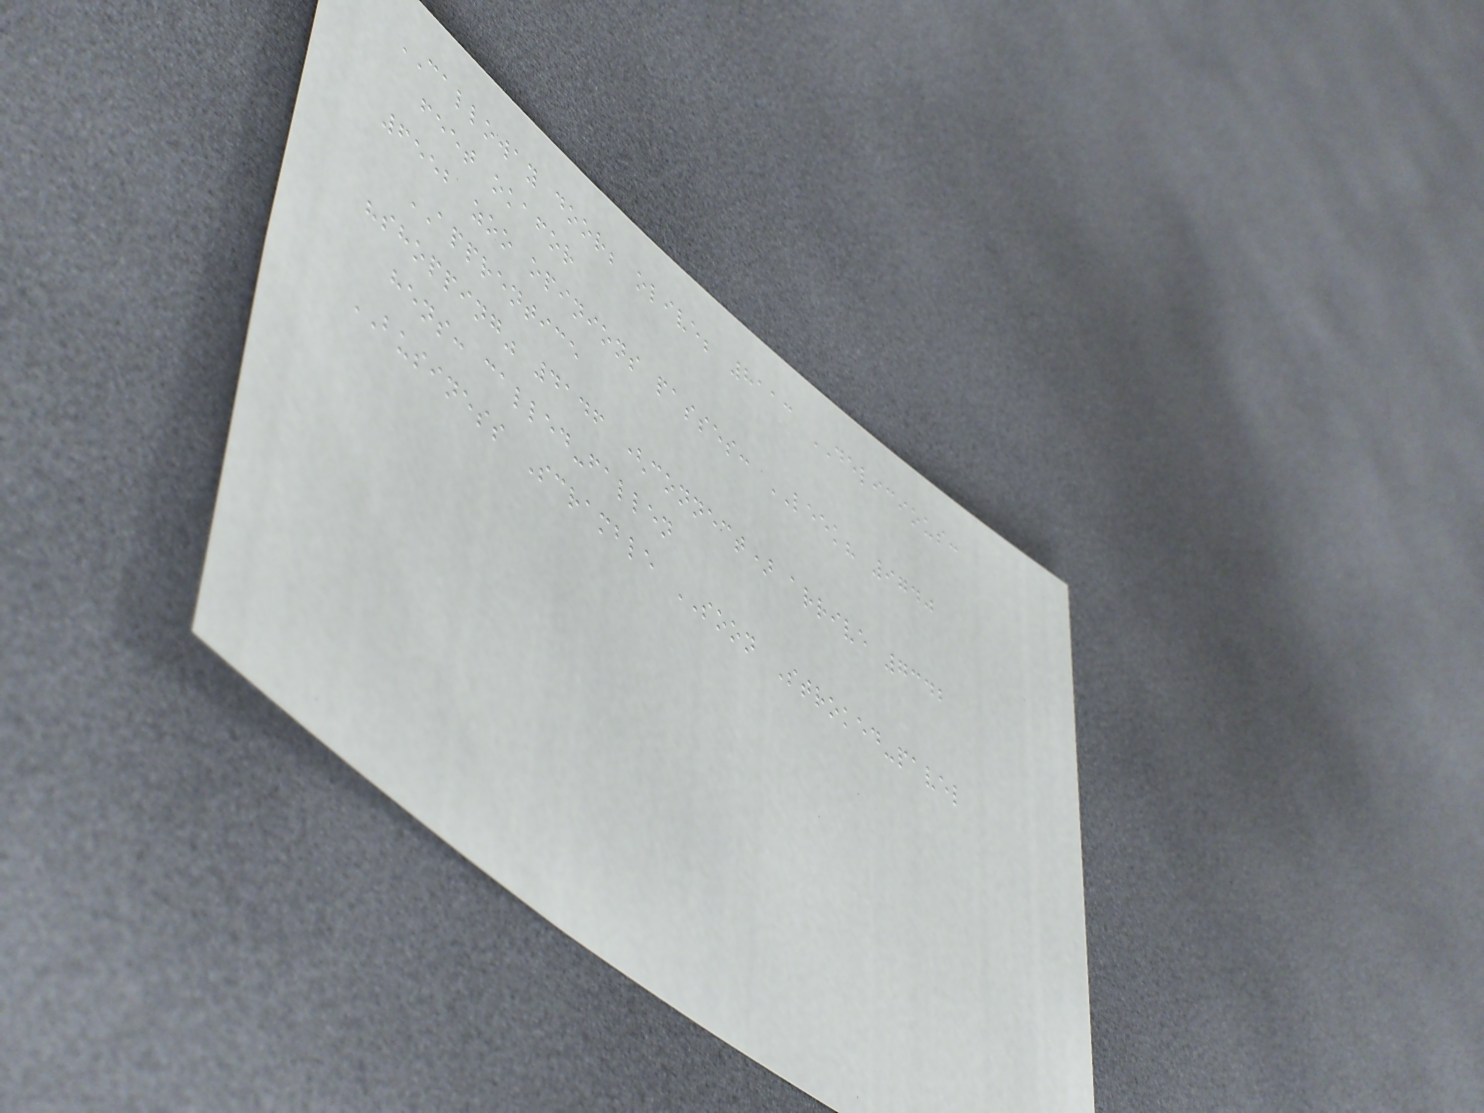CALLOWAY door; olive; 8113 DELICIOUS:
feet okafor
6552 zoo opinions passes: LEEK? 9740
APPRENTICE
"shopping" 4146 (connect) arrive 7342
hens: called-fallen
BUSINESS Scramble SOON Stroked-pavel
